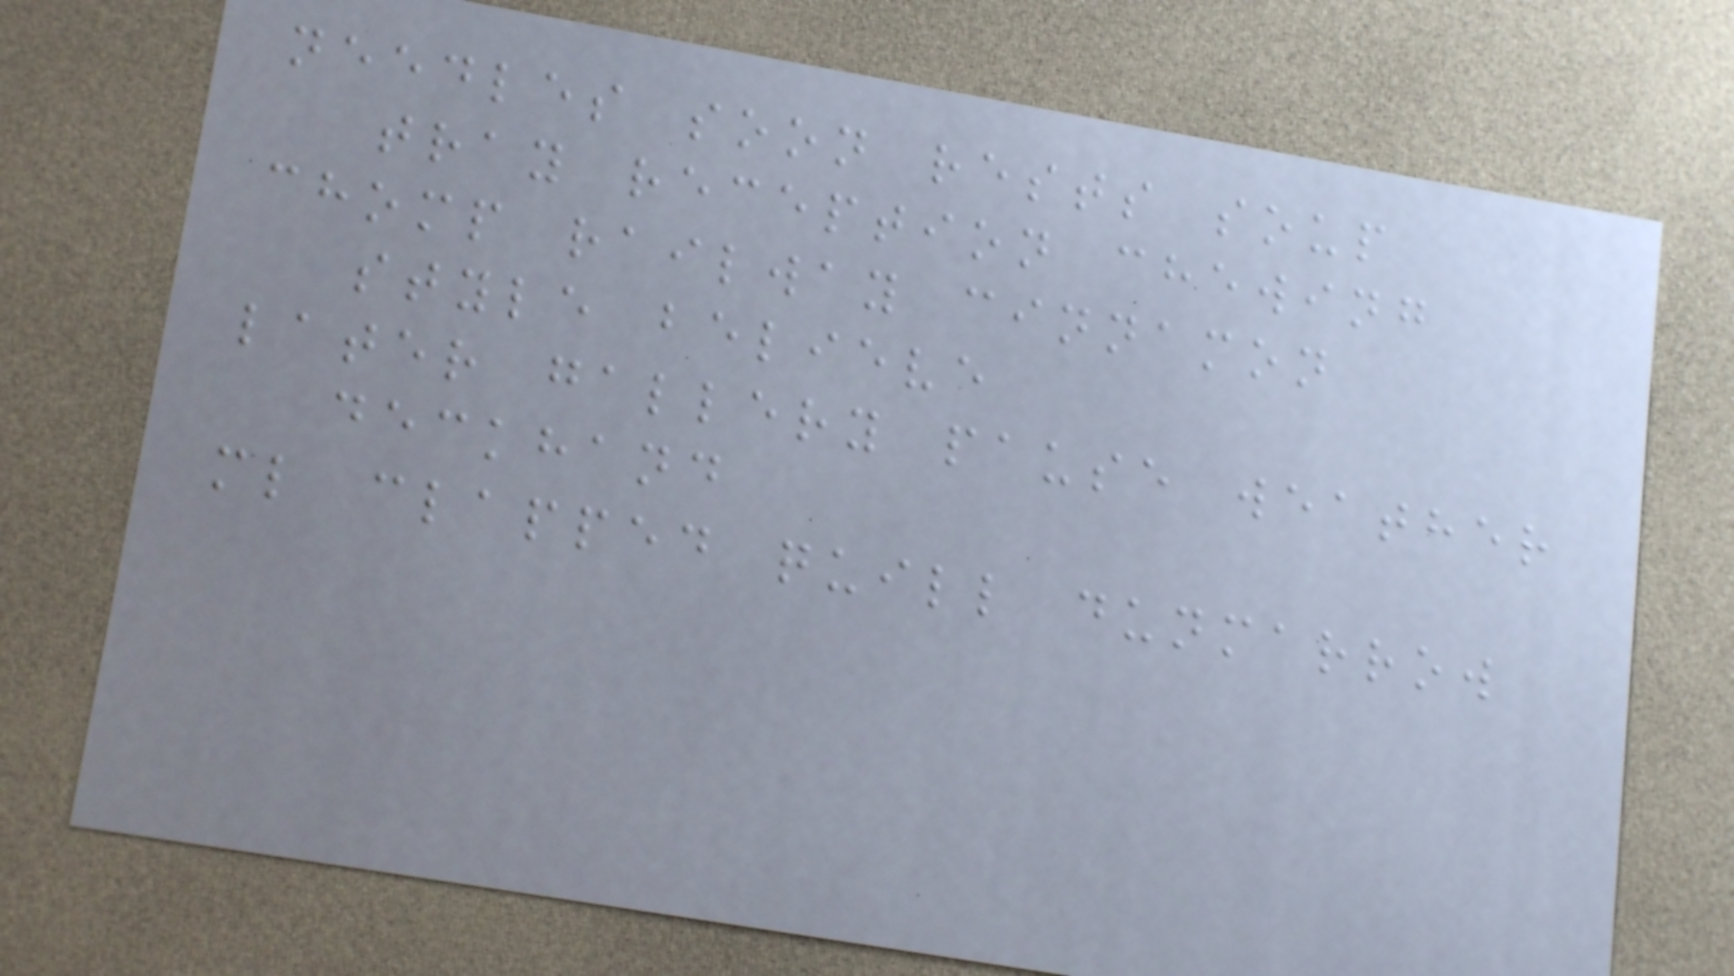needles soon rests soup
tray reception chewing
chomp railway cinnamon
style believe
later gallery pause weather
deckhand
ml clapped quill dunmarrow
